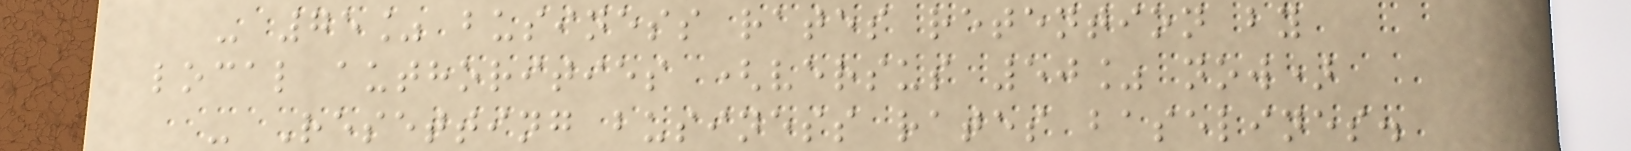- 75% business rates retention by
local authorities (versus 50% now)
- Resetting business rates baselines.
